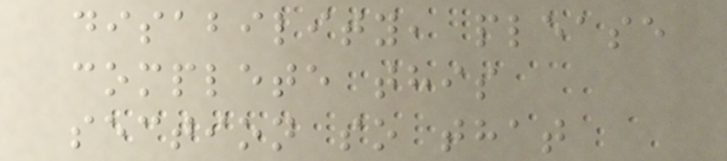disability, please
complete this
section so that
